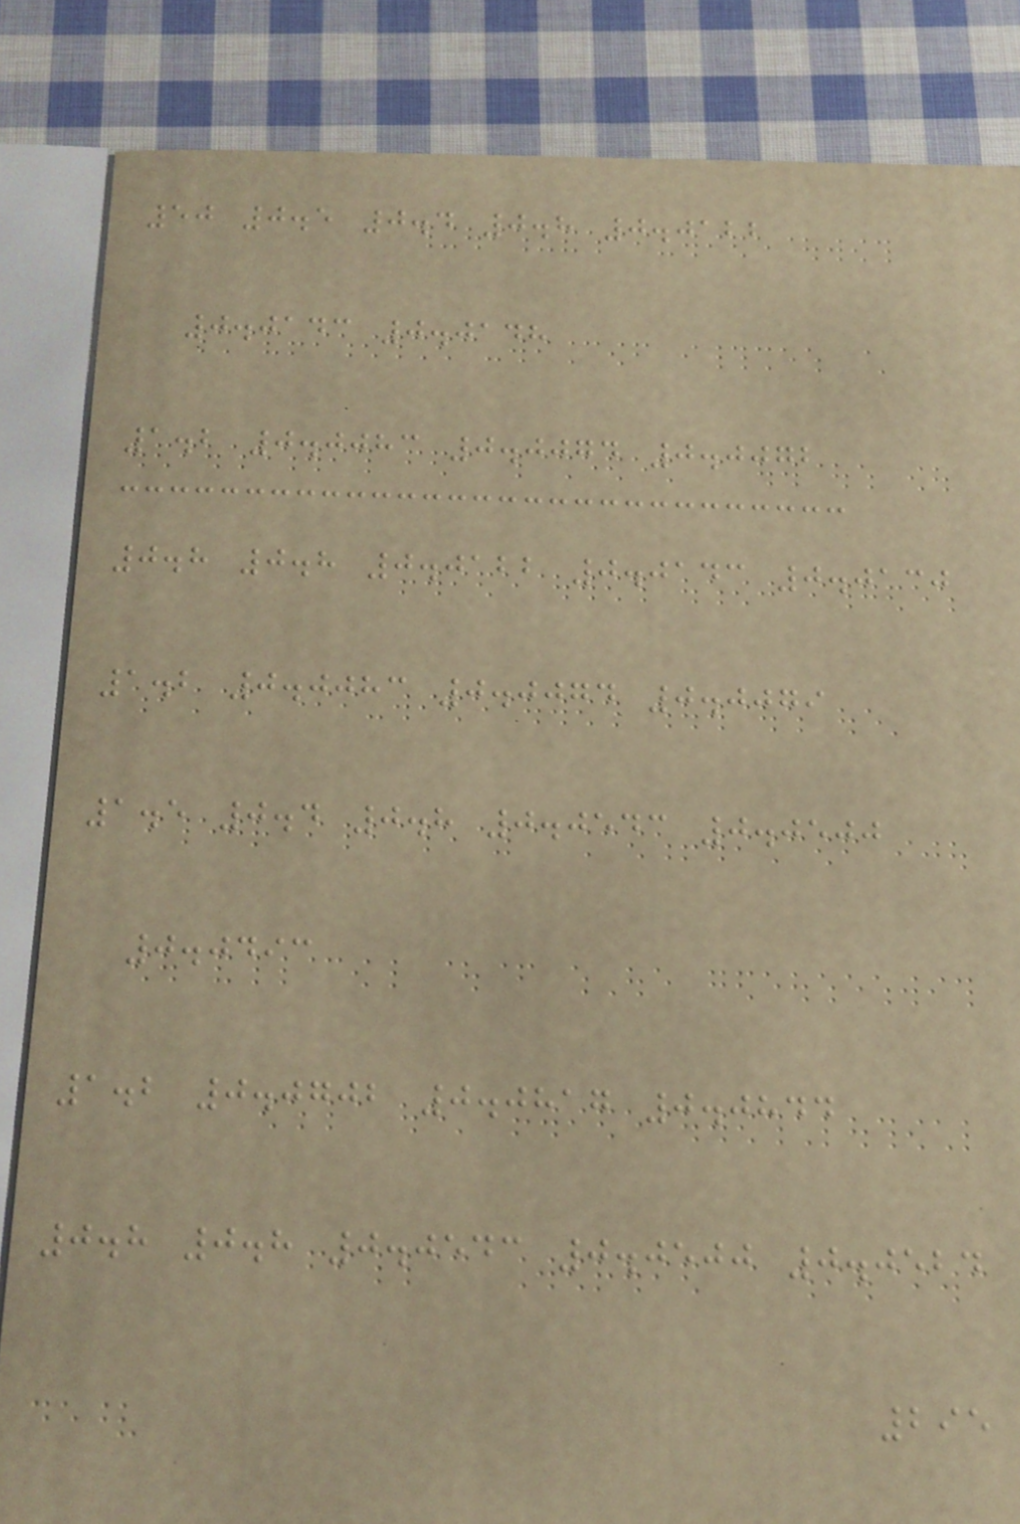50 0.5 0.4 0.8 0.0122
0.0143 0.0148
1.2 0.0083 0.0074 0.0072
0.8 0.8 0.0122 0.0143 0.0130
1.2 0.0083 0.0074 0.0079
1.5 0.4 0.8 0.0543 0.0500
0.0493
1.2 0.0702 0.0817 0.0844
0.8 0.8 0.0543 0.0500 0.0524
295
